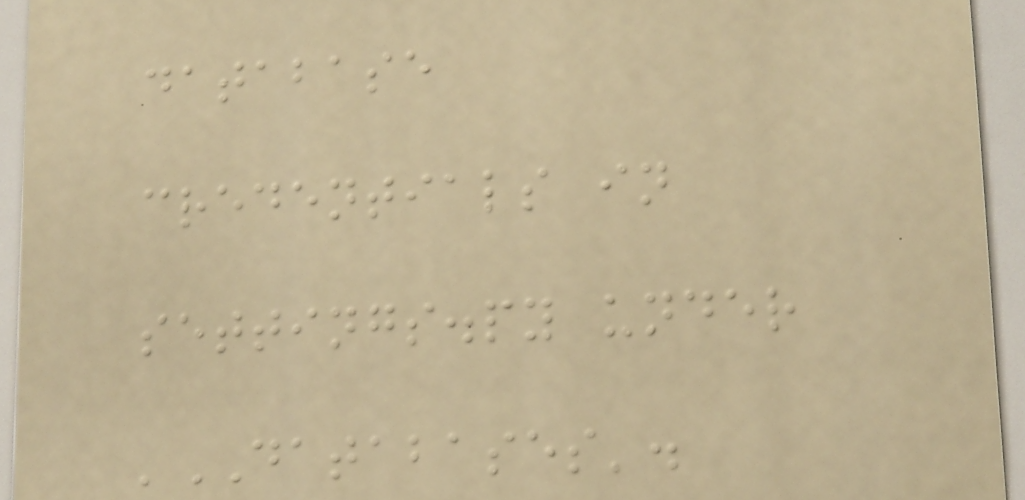database
credentials in
settings.py under
'DATABASES'.
